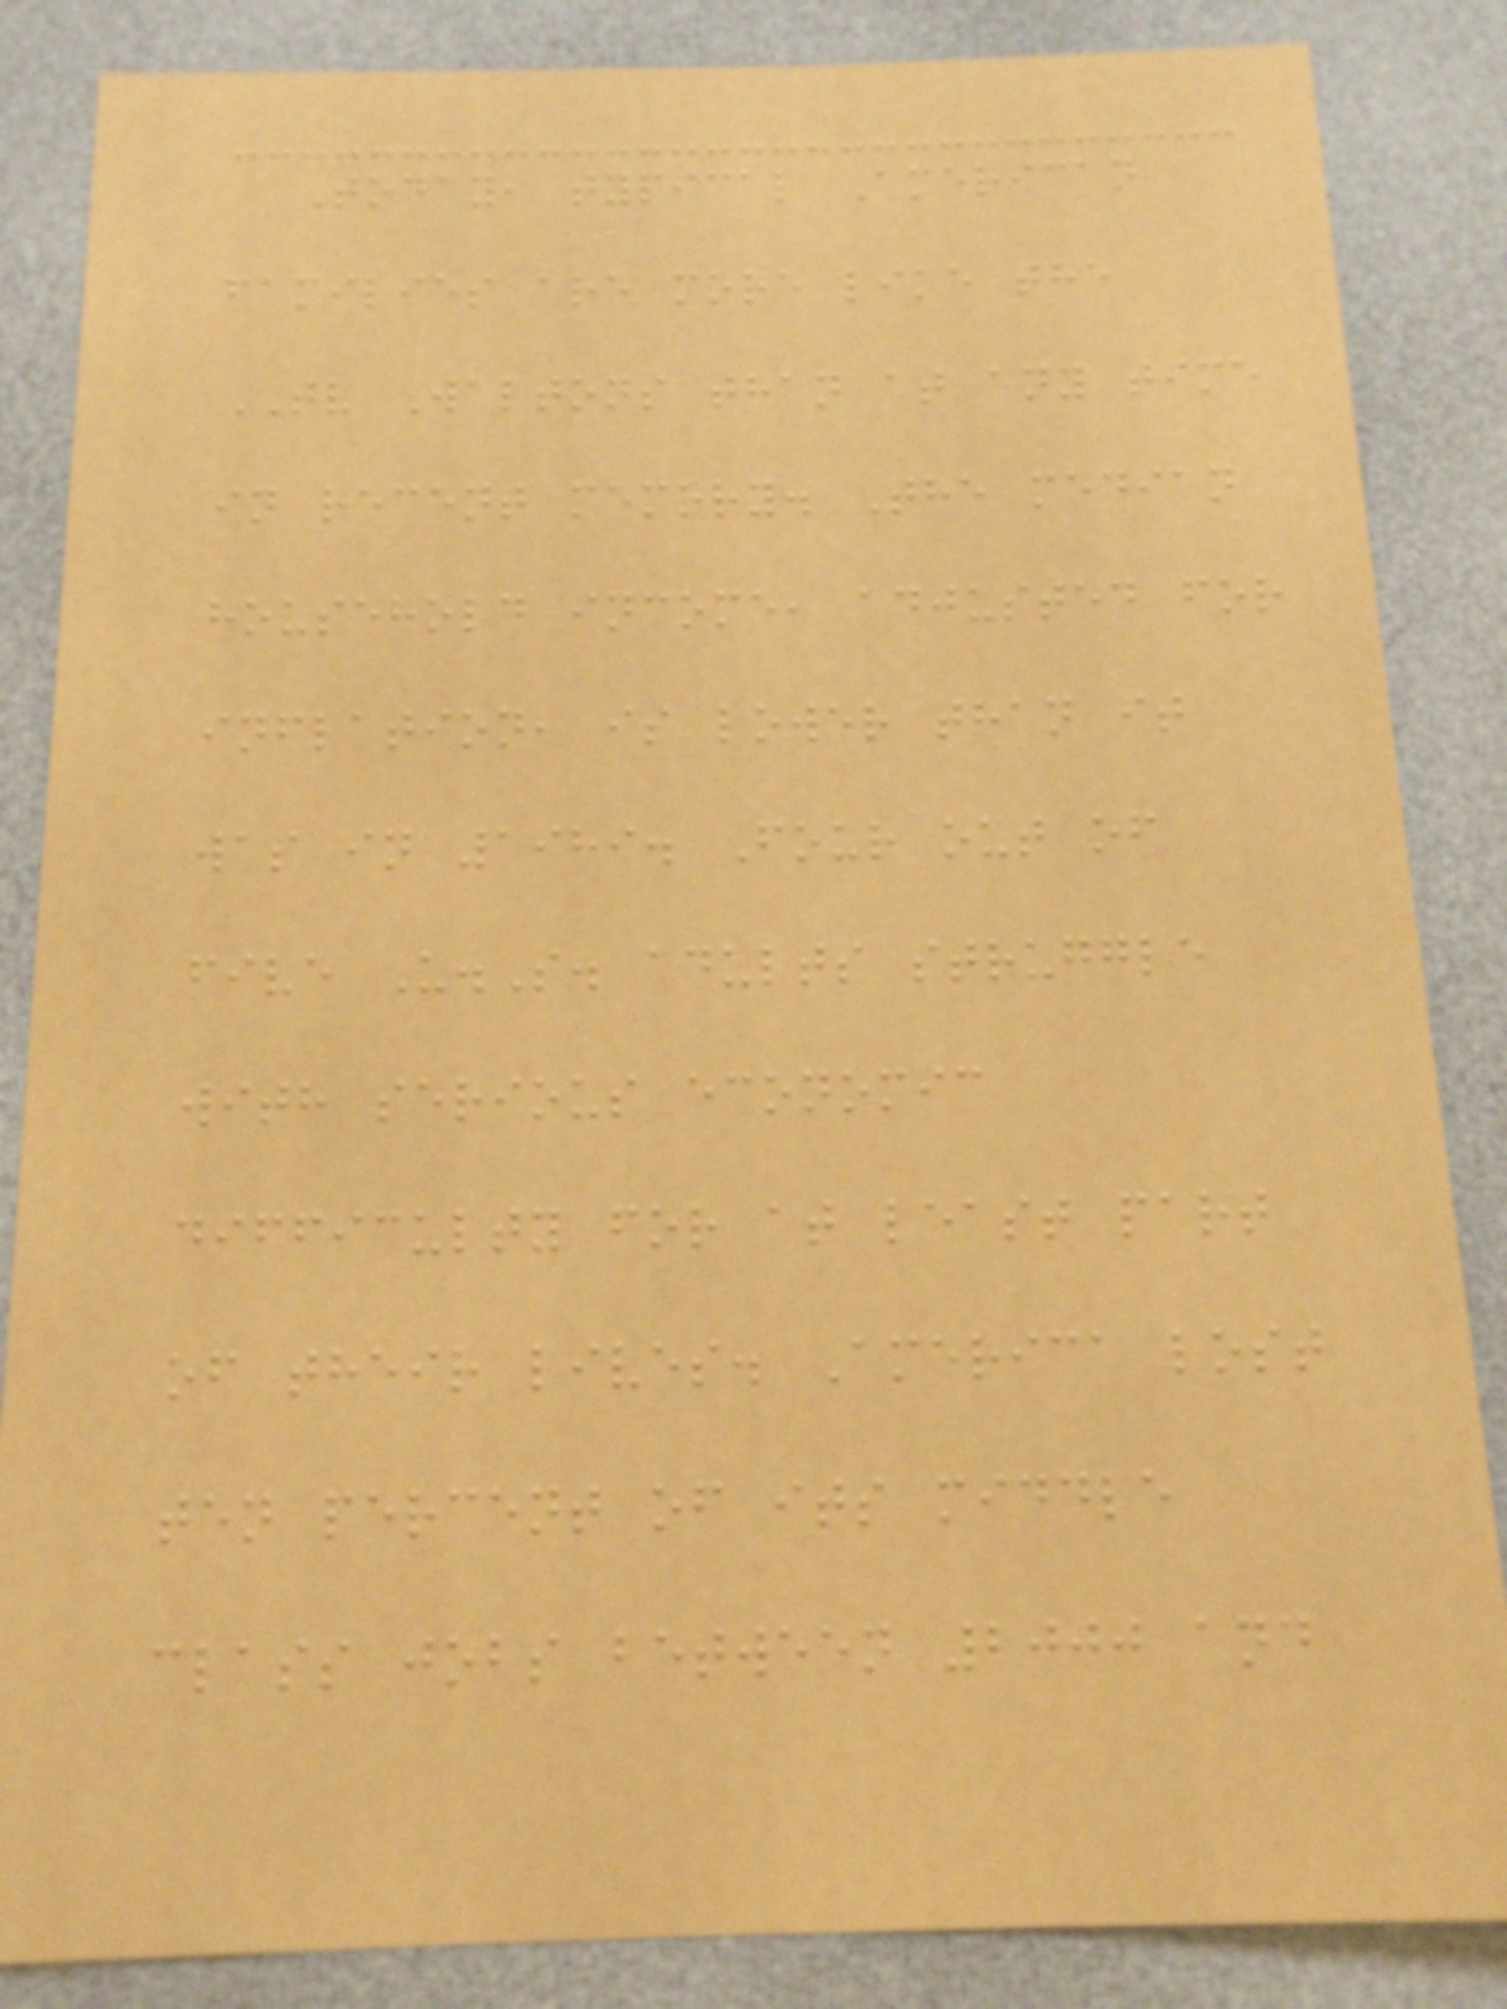Today, typical American
families are more like the
TV Waltons than at any time
in recent memory. The median
household income, adjusted for
inflation, is lower than it
was in 1989. Four out of
five U.S. adults struggle
with serious economic
difficulty for at least part
of their lives. America lost
ten percent of its middle
class jobs between 2000 and
